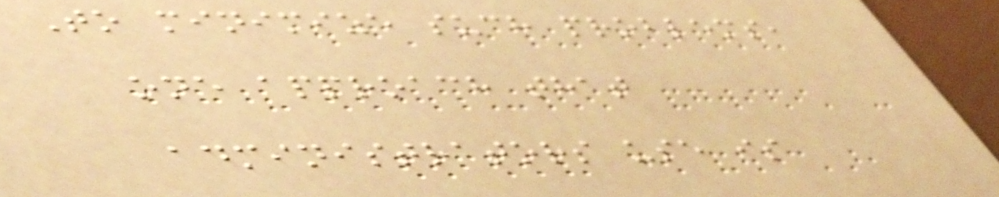To minimize such problems,
one approach that
administrators use is
